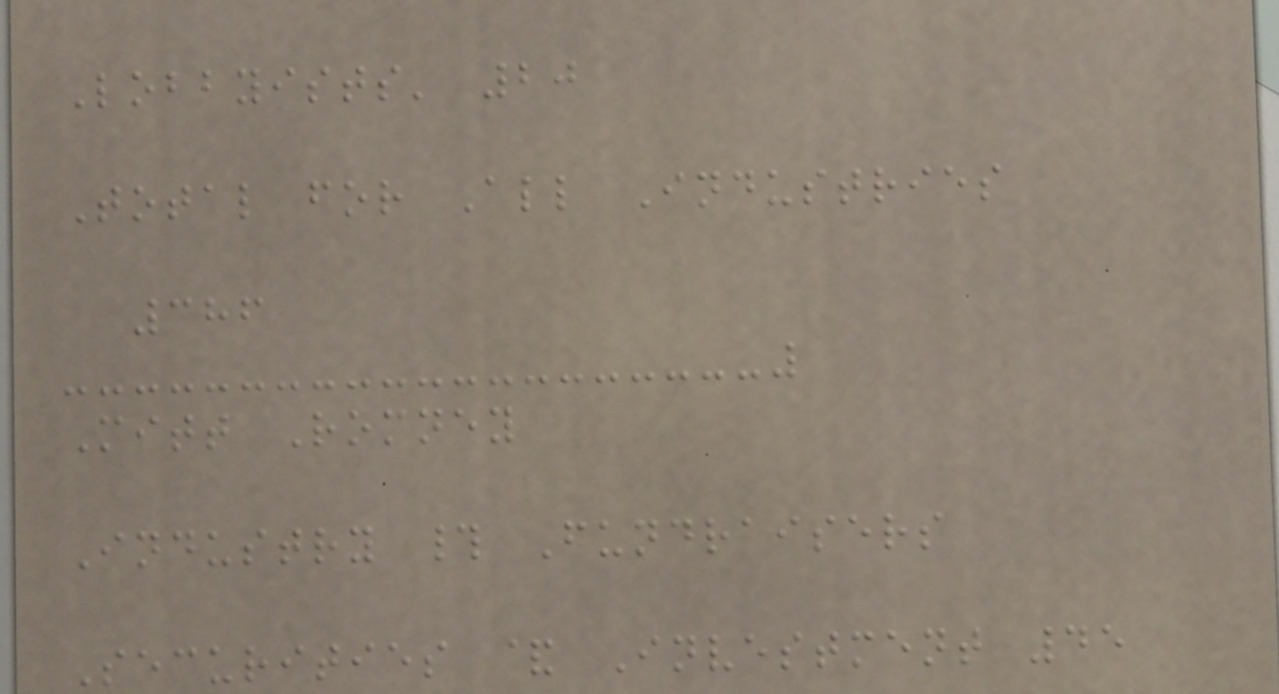Lobbyists' 20
Total for All Industries
386
Mitt Romney
Industry # Fundraisers
Securities & Investment 45
